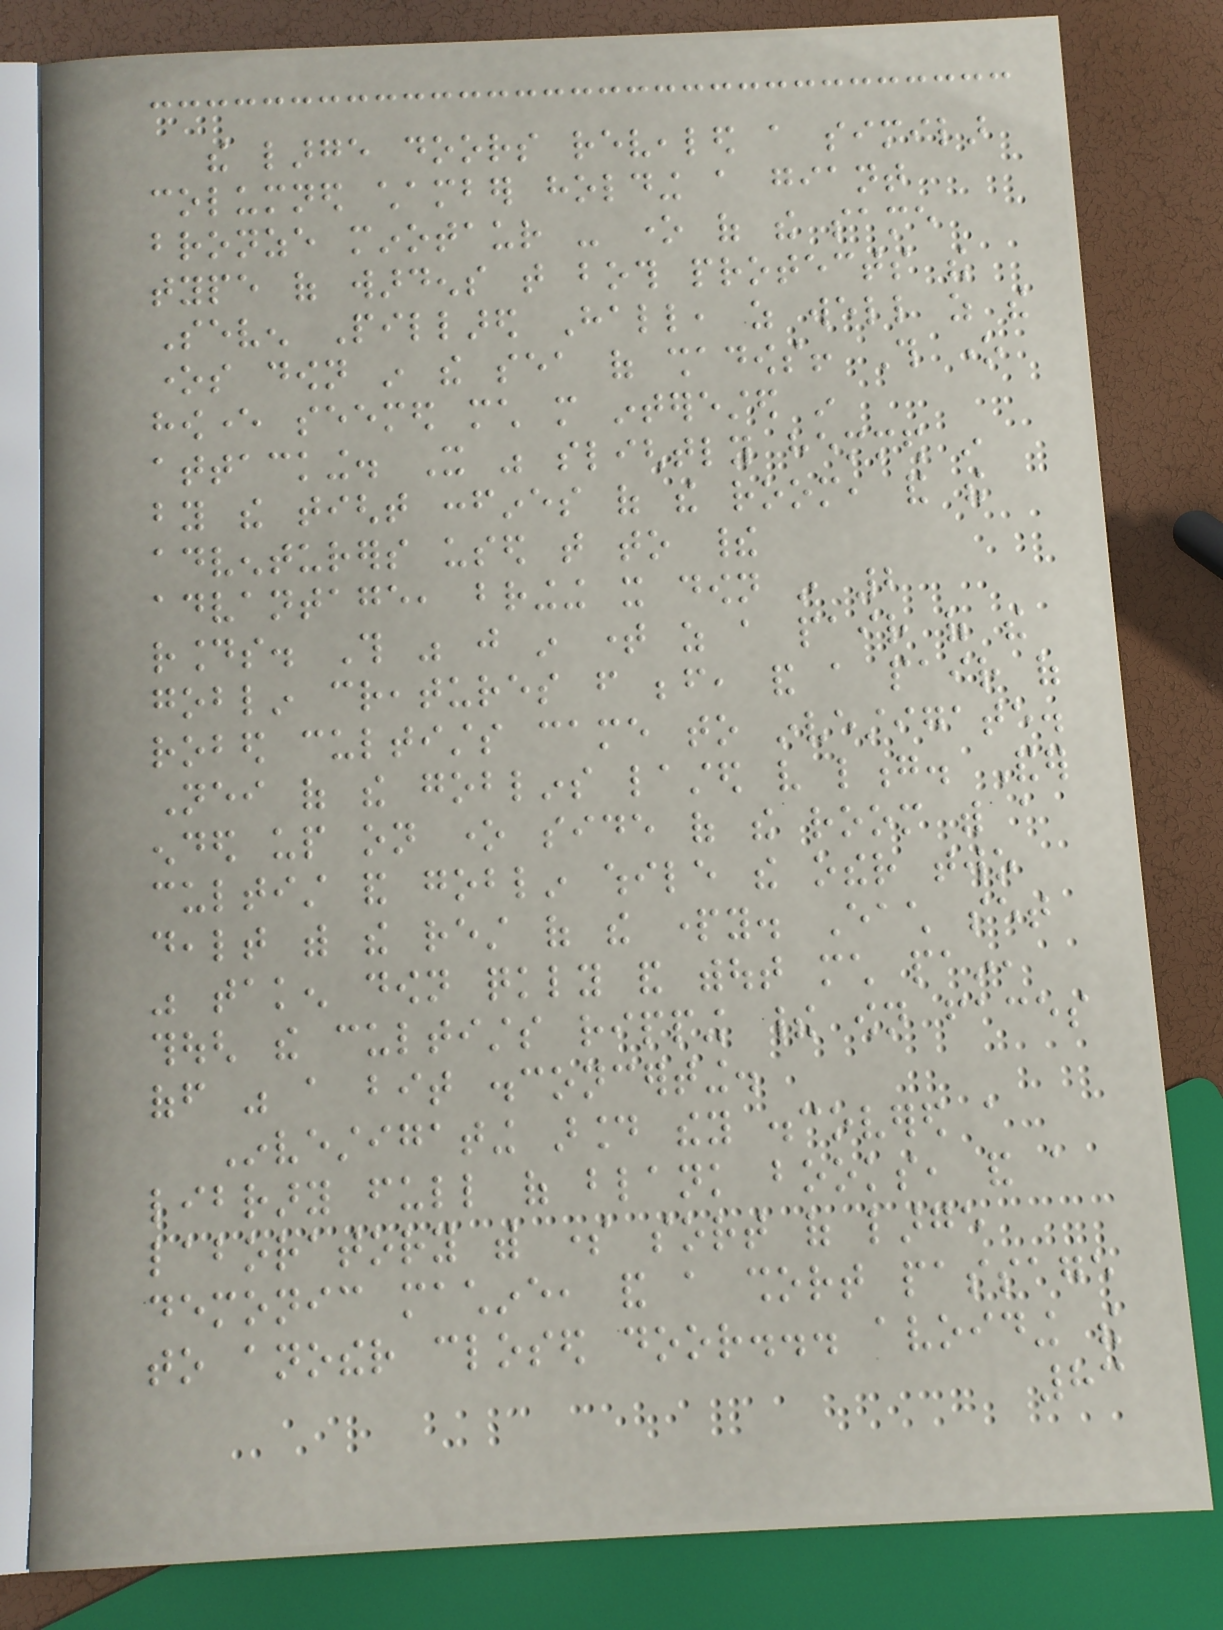the large doors revealed a similar
columned chamber holding a giant
bronze minotaur - one of the same
type of wardens that both protects the
Seven Pillared Hall, as well as the
ones down in the sea of shadows! This one
however seemed much more interested in
attacking. It was slightly hemmed in
by the tight confines of the room, and the
adventurers used that to their
advantage, bringing it down in 2
rounds. This was just in time as a pair of the
goblin creatures from before, and a pair of
robed cultists came to investigate.
Neither of the goblins lasted very long. Ander
ended up on one side of the room with a
cultist and goblin while the other two
dealt with the rest of the party. Each set
was taken down quickly and without much pain,
though the cultists ripping their own faces
off was a bit disconcerting.
Investigating around they discovered a
library full of blank books, and a
laboratory with some sort of large
demonic machine, and a short passage
to another closed door... avoiding the
83
